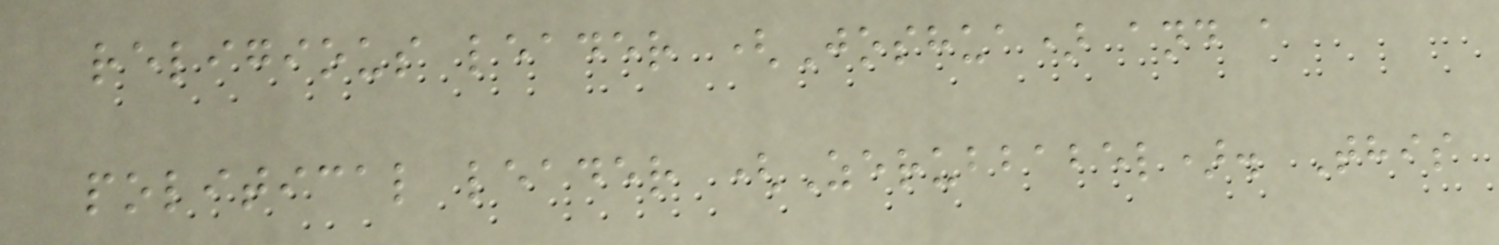religious leader (Joshua) and a
political leader (Zerubbabel). This
